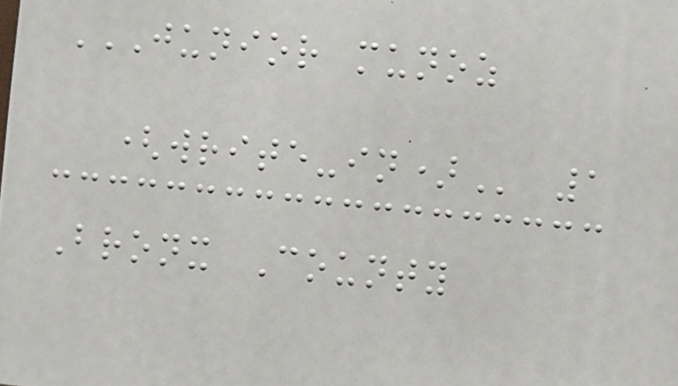JUNIOR MUNOZ
(WRITE-IN) 1
Bronx County
